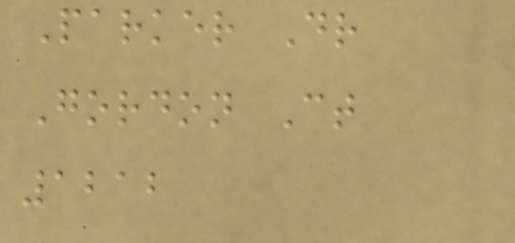Parker Dr
Gordon Ct
1212
